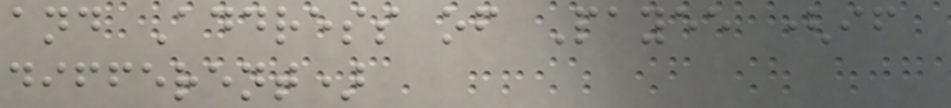and Address of Payee (if
different)
